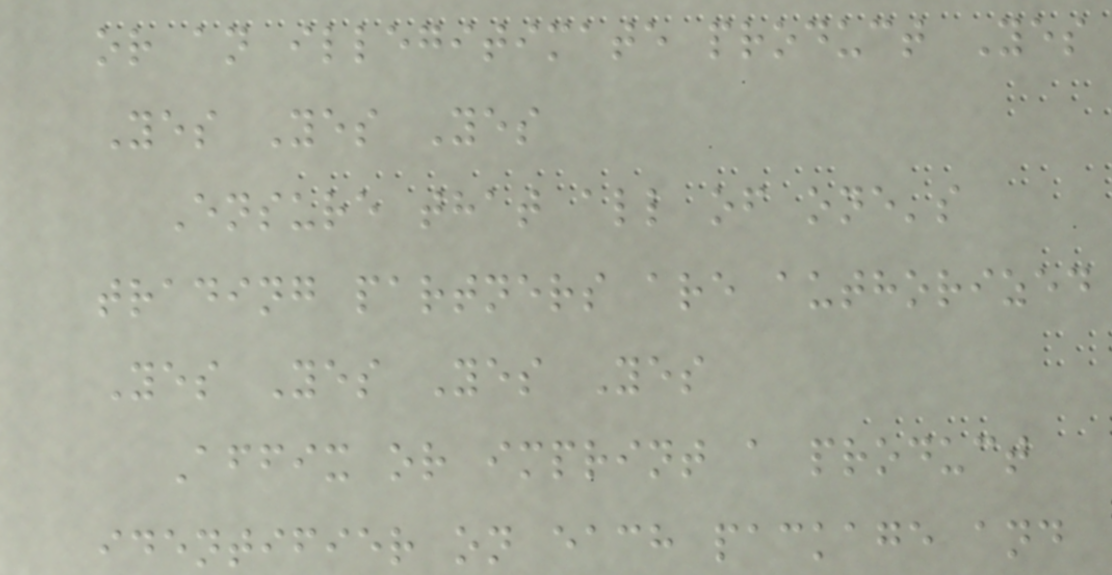or an illegitimate product Yes
Yes Yes Yes
Ensure that all of one's
trading partners are authorized
Yes Yes Yes Yes
Affix or imprint a product
identifier on each package and
